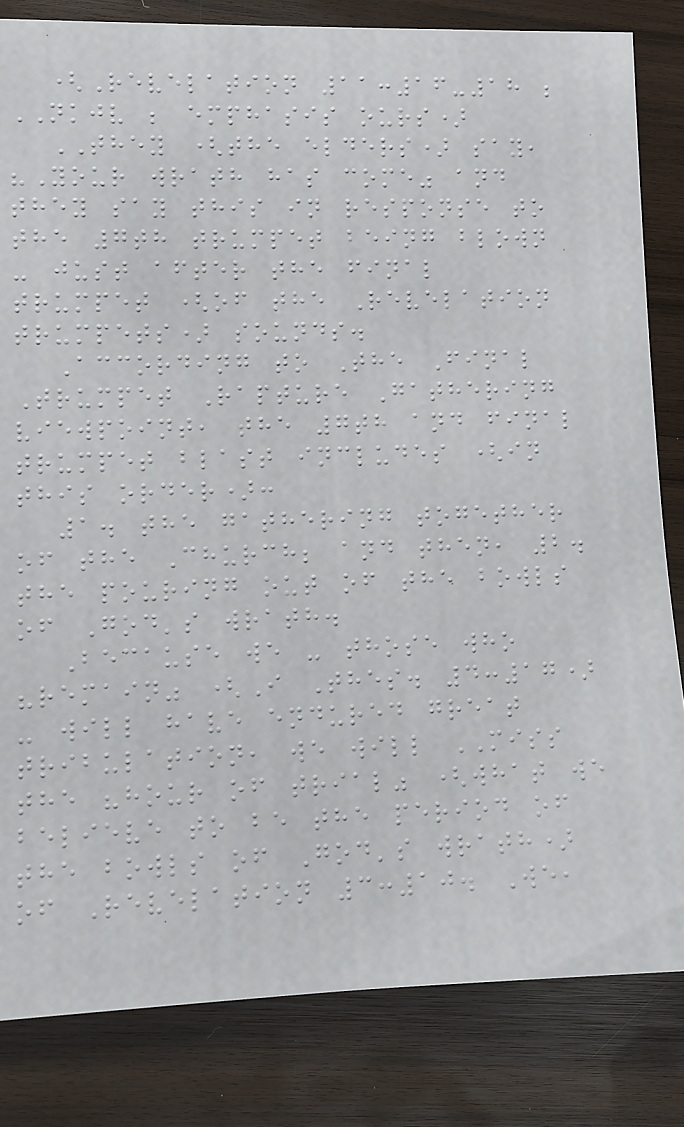(Revelation 11:16-18 ;
NKJV ; emphasis ours)
THEY (the elders) say,
"Your wrath has come" and
they say this in response to
the 7th trumpet being blown
- just after the final
trumpet (of the Revelation
trumpets) sounds.
According to The Final
Trumpet Rapture Gathering
viewpoint, the 7th and final
trumpet blast includes (in
this order):
1. the gathering together
of the Church; and then, 2.
the pouring out of the bowls
of God's wrath.
Because we - those who
"remain" (I Thes. 4:17)
- will have endured great
tribulation, we will MISS
the "hour of trial" (what we
believe to be the period of
the bowls of God's wrath)
of Revelation 3:10. We,
